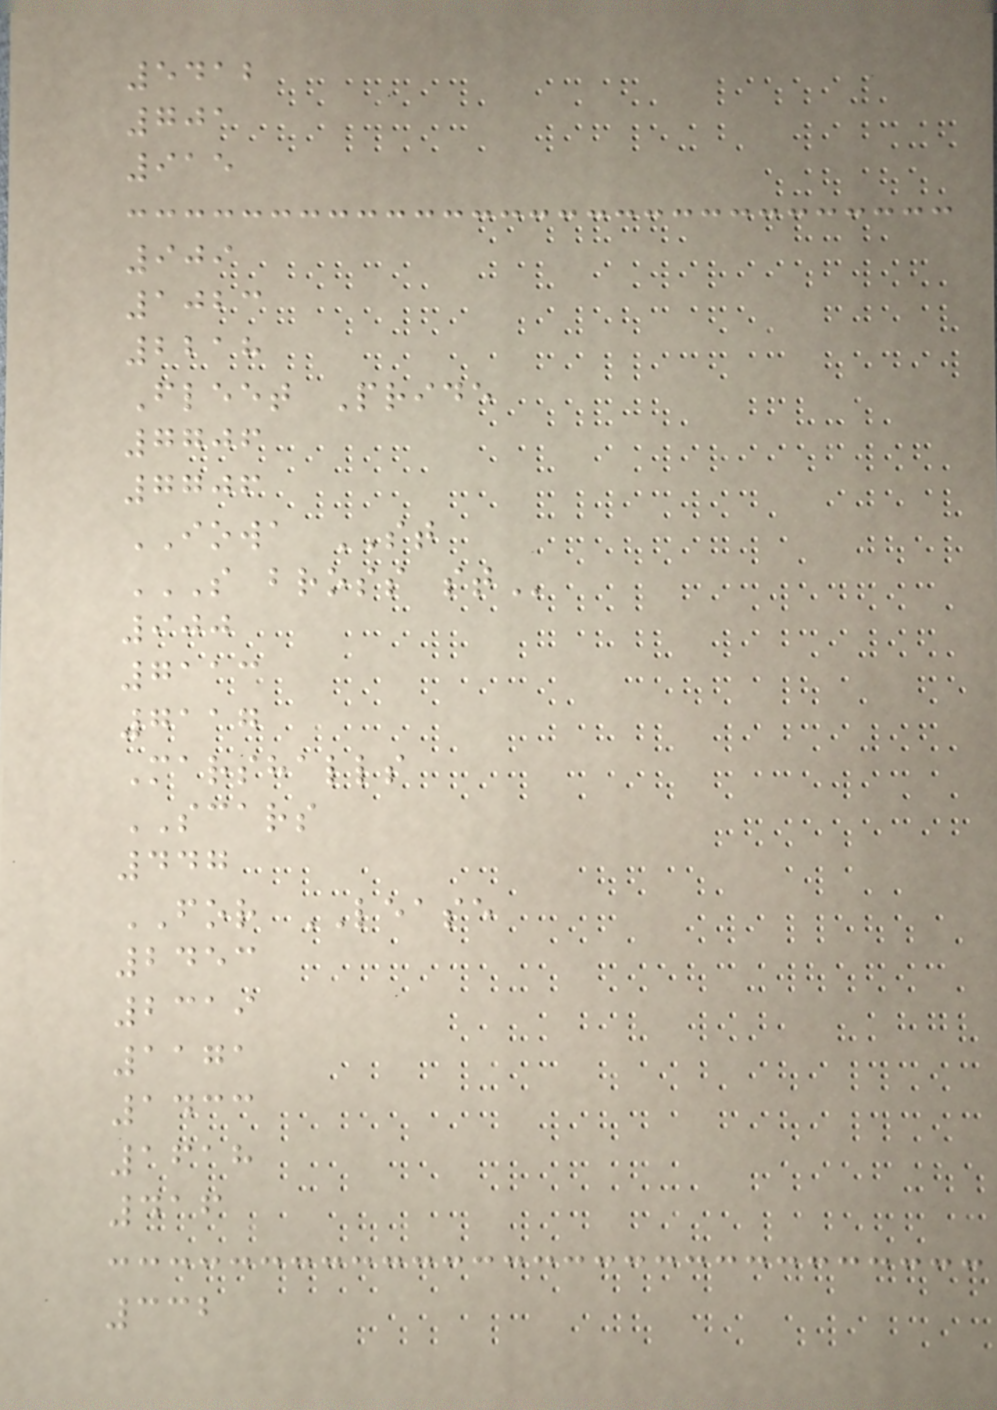5412
701
915
909
1023
2218
Fleet Pride
7706
7706
IOWA ST
S BROSS ST
900
7113
7117
Marshalls
SCARS
447
FOR LEASE
2453
2319
1171
1433
1618
416
332
